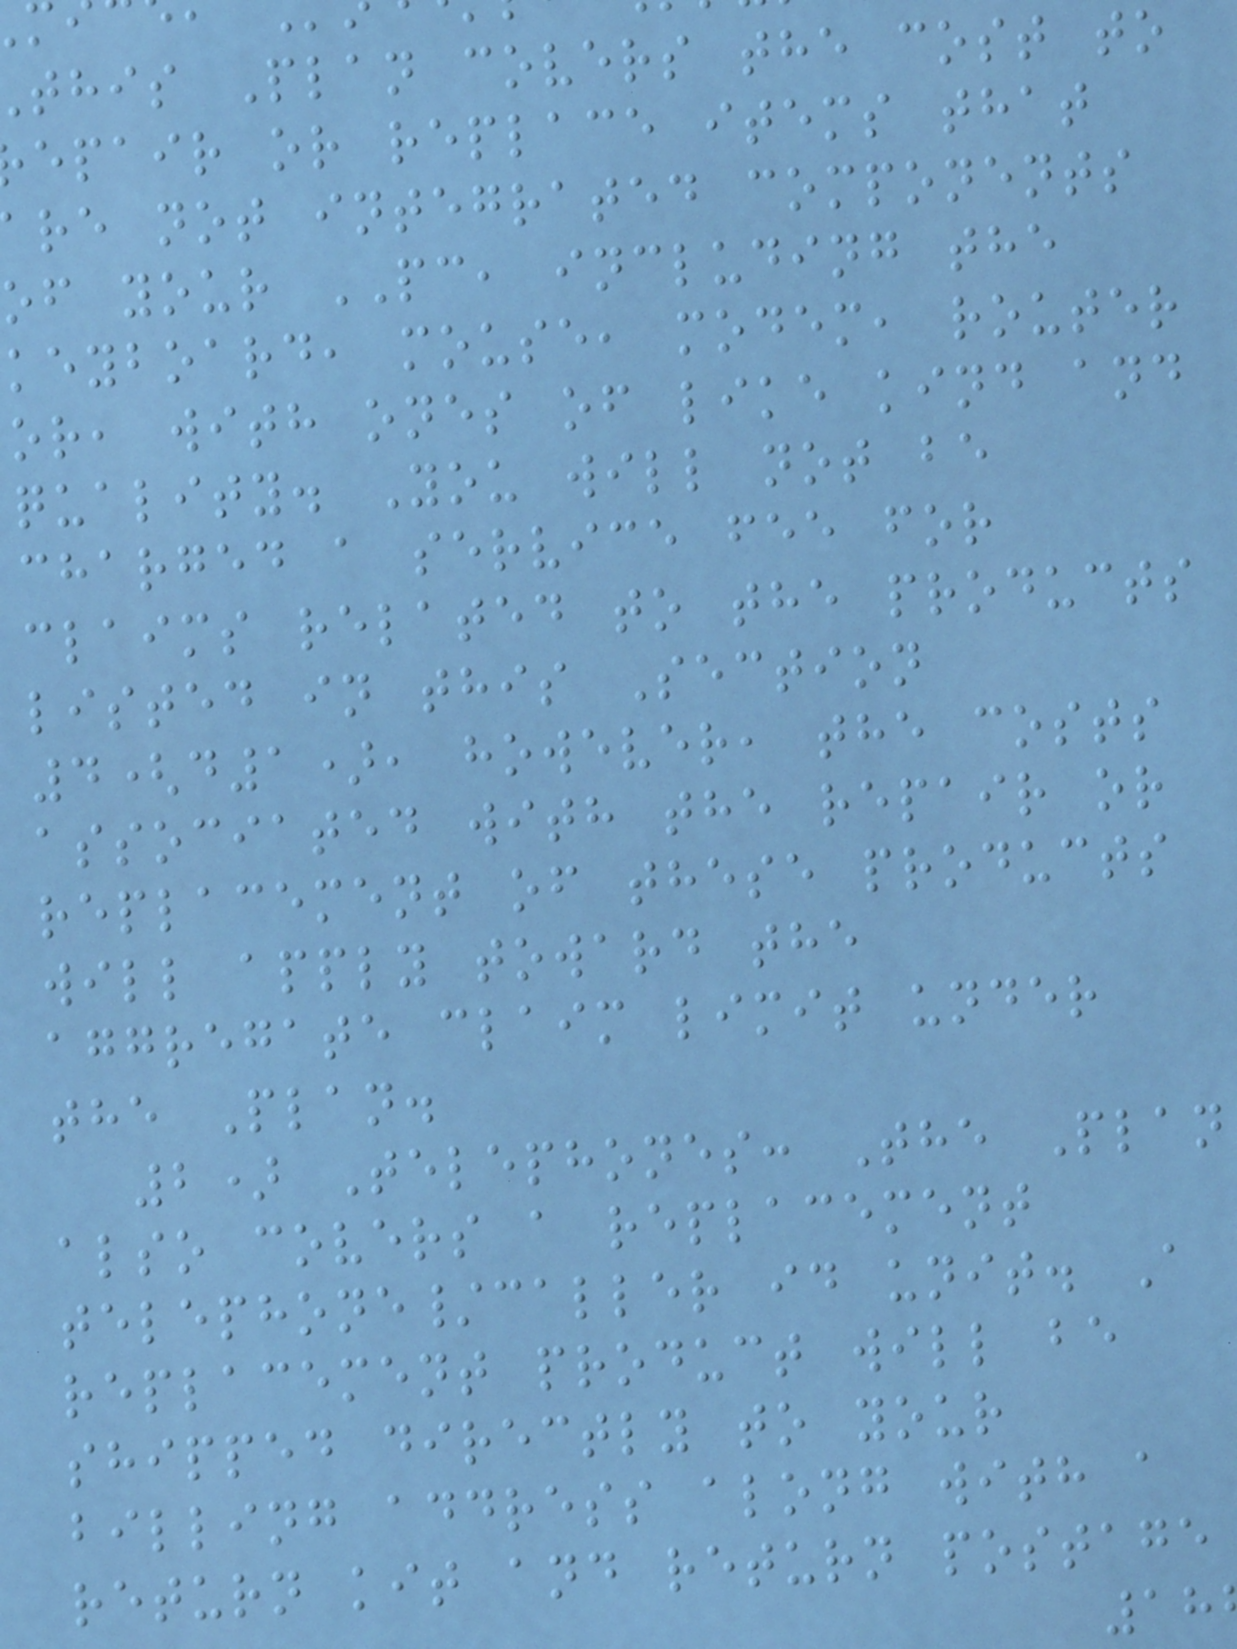this Plan covers the cost to
epair or replace items that
re not integrated components
of your PC, including the
keyboard, mouse, modem, router
or, with ones of like kind and
quality. You will not be
charged a service fee for
claims related to the products
listed in this Section
4(d1), however, the costs
associated with the repair or
replacement of these products
will apply toward the
aggregate claim limit under
the Plan.
2) Telephones: The Plan
also covers a replacement
telephone/caller id unit. A
replacement product will be
shipped directly to your
billing address along with a
return kit and return postage
